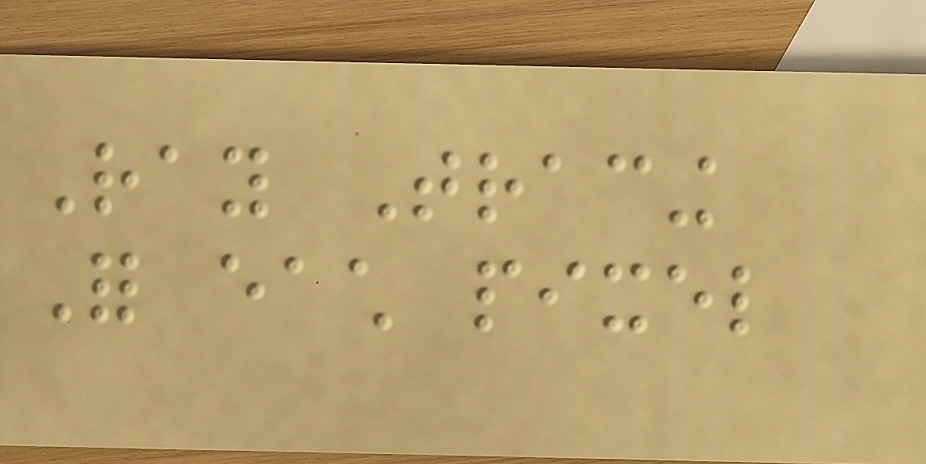Ray Tracing
For each pixel
